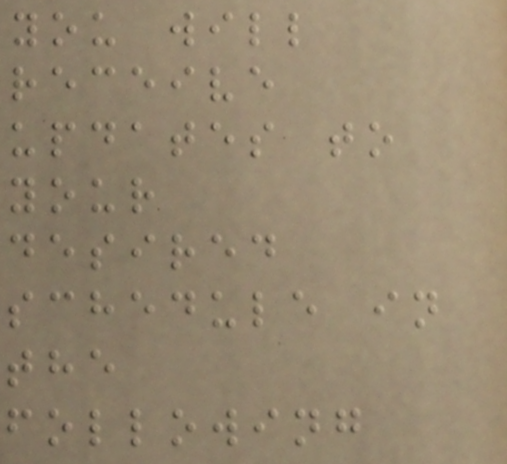you will
receive
updates to
your
desired
schedule in
the
following
